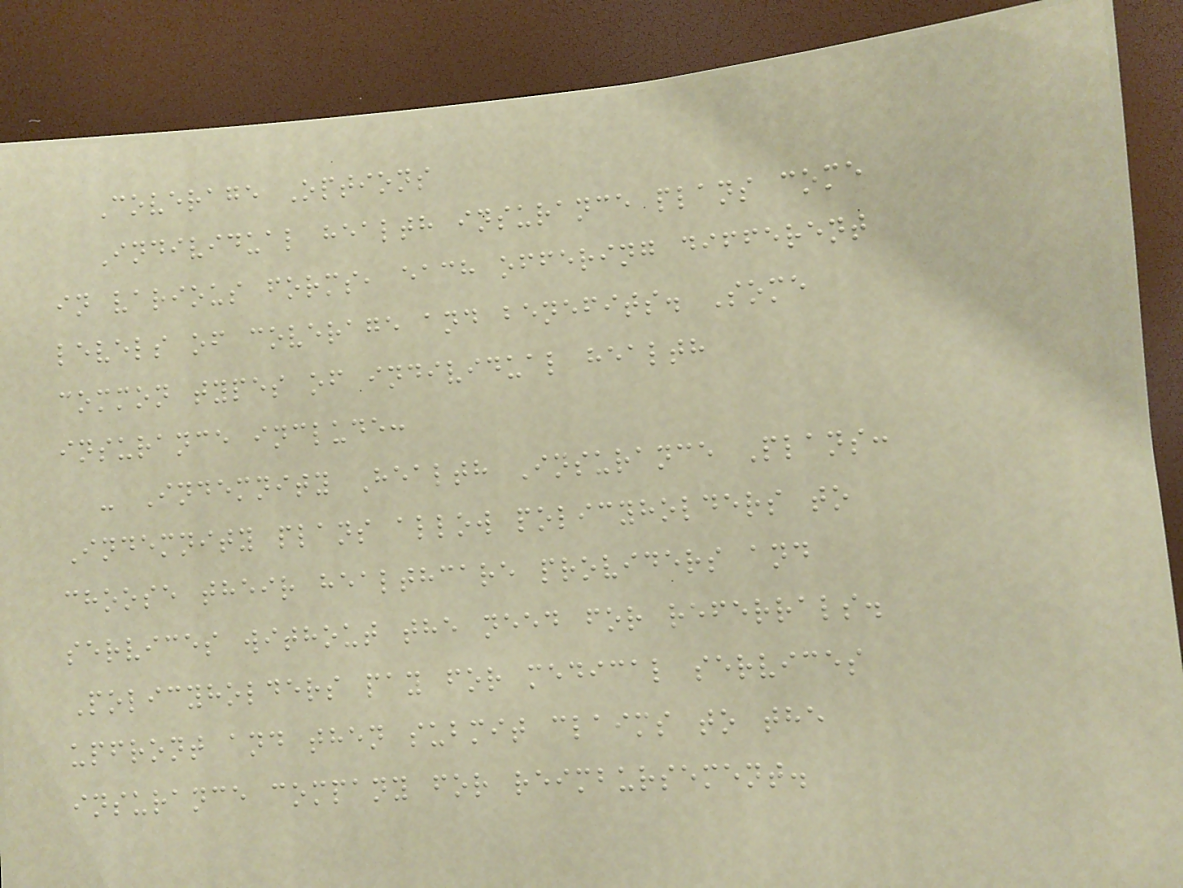Coverage Options
Individual health insurance plans come
in various forms, each offering different
levels of coverage and benefits. Some
common types of individual health
insurance include:
- Indemnity Health Insurance Plans:
Indemnity plans allow policyholders to
choose their healthcare providers and
services without the need for referrals.
Policyholders pay for medical services
upfront and then submit claims to the
insurance company for reimbursement.
